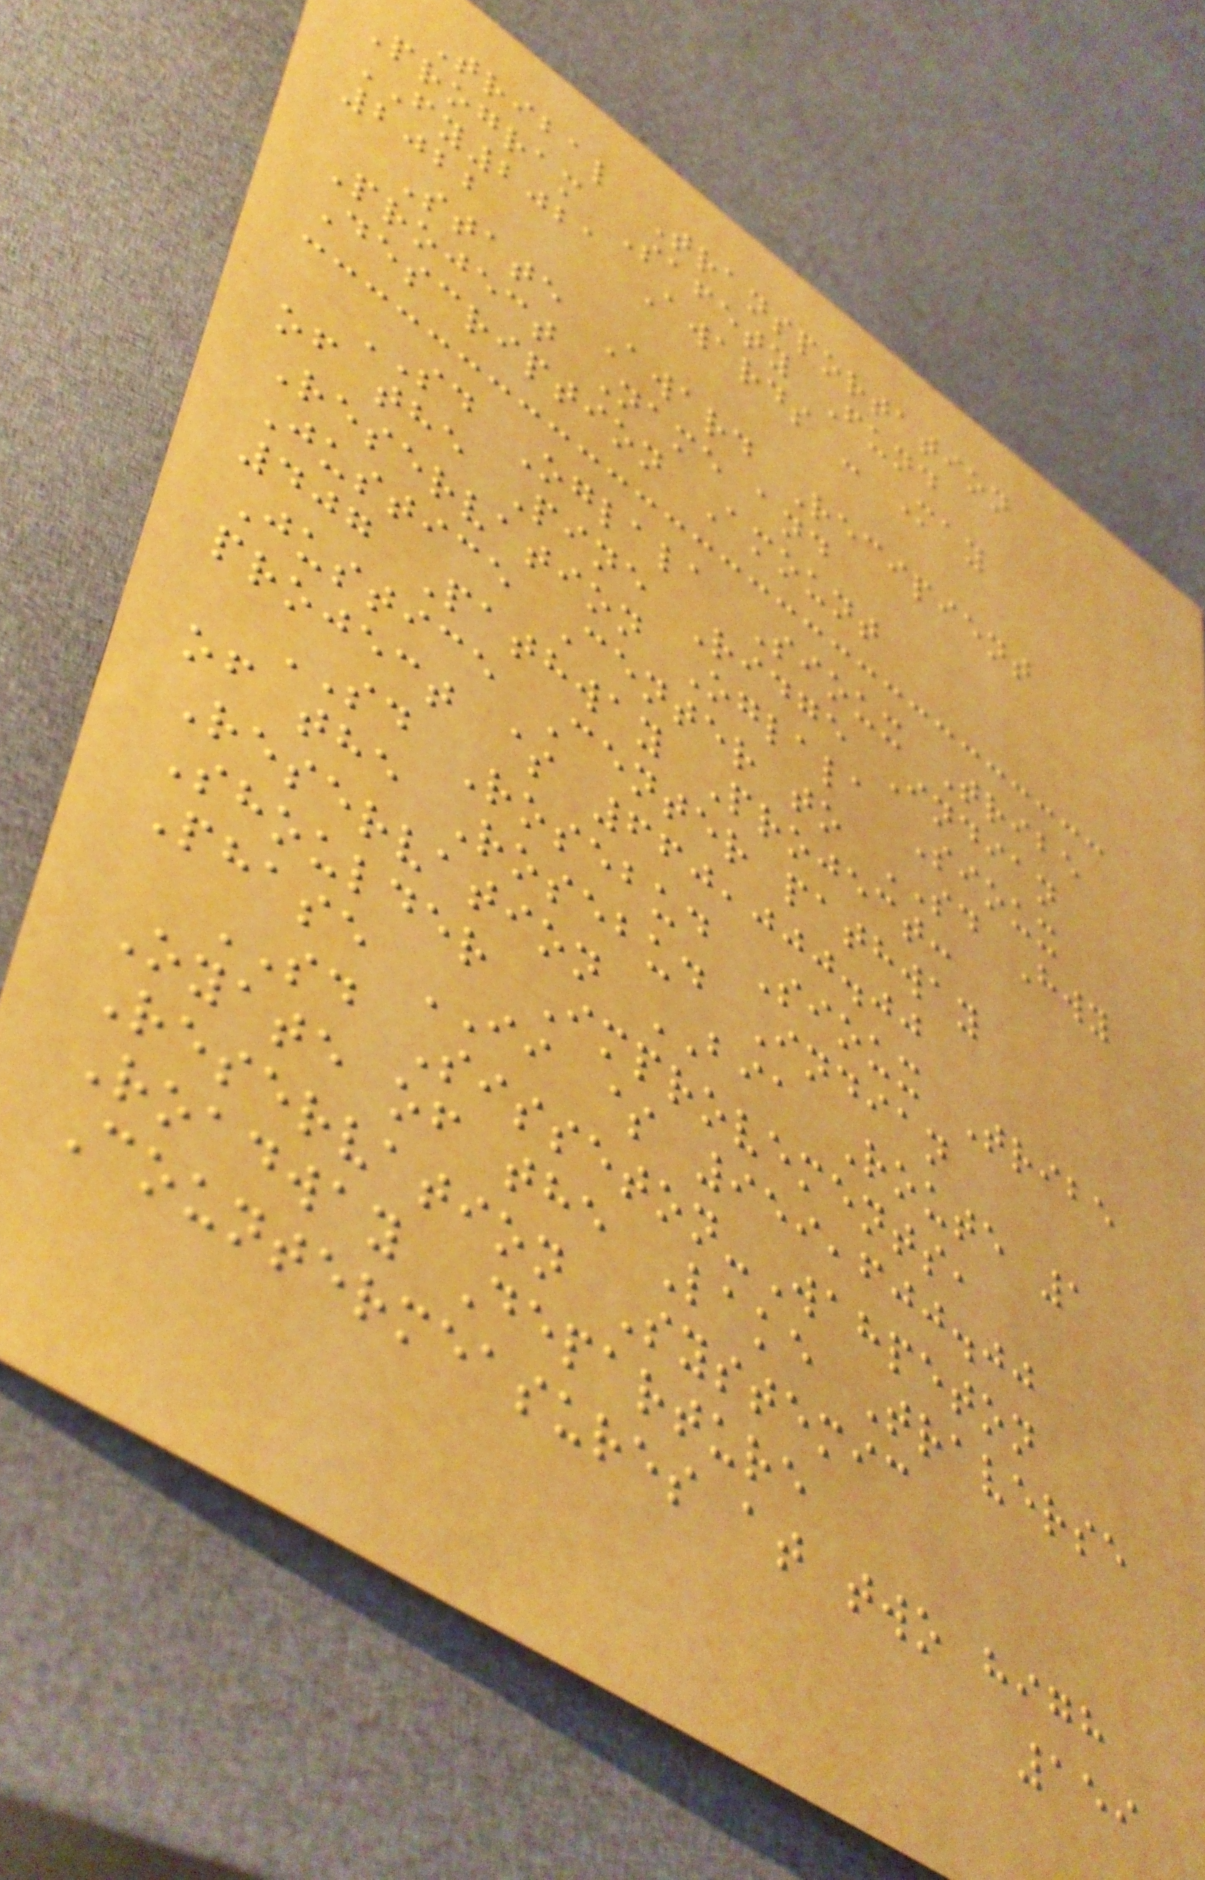Tribal Transportation
Program Safety Fund
FY2021 Awards - May
2022
State Award Recipient
Project Name and
Description Amount
SD Oglala Sioux Tribe
of the Pine Ridge Indian
Reservation Oglala Sioux
Justice Center to SD Hwy
407 Pathway Project:
Justice Center pathway
project $ 660,000.00
SD Rosebud Sioux Tribe
of the Rosebud Indian
Reservation BIA Route 1
Shoulder Improvements,
Phase II $ 959,600.00
SD Sisseton-Wahpeton
Oyate of the Lake Traverse
Reservation Systemic
Roadway Departure
Countermeasures at two high
159
